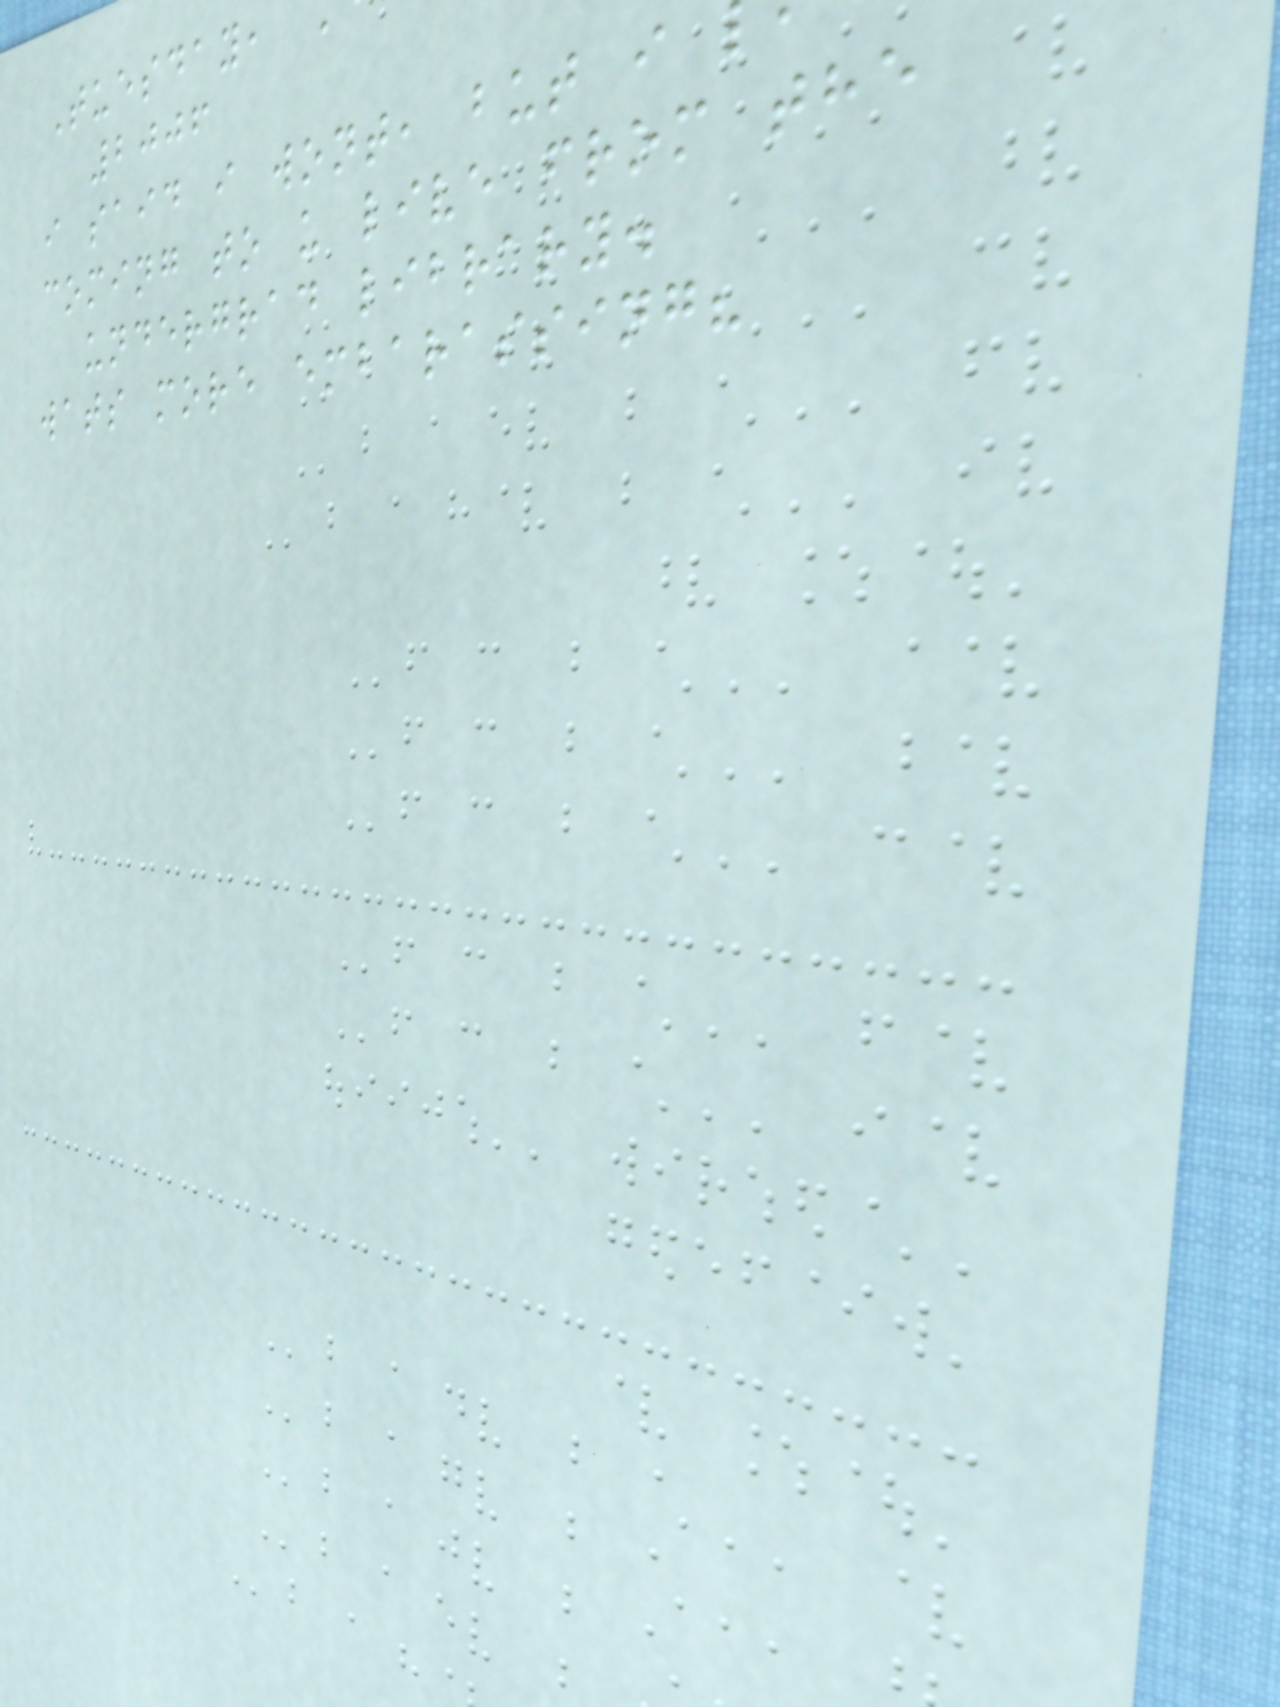Tuesday,
2006
i said i wont, but i
coming to u live from the
undergrad library.
wats more embarassing?
